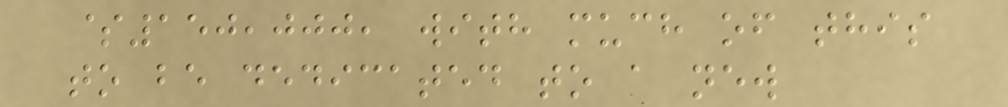$150,000, with much of this
to be dedicated to a new
